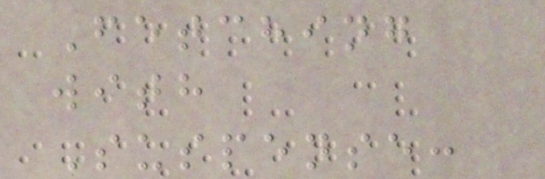Fetching
with
Suspense:
